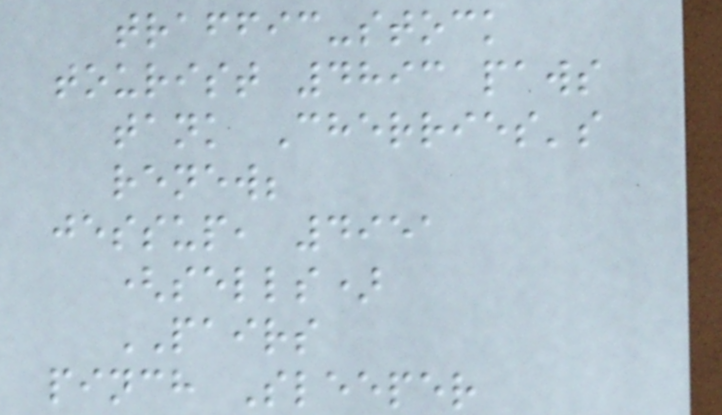traffic-stock
tourist 4893 paws
tank Cherries's
renew;
jessup, 4951
(sells)
PAIRS
pinch Sleeper
